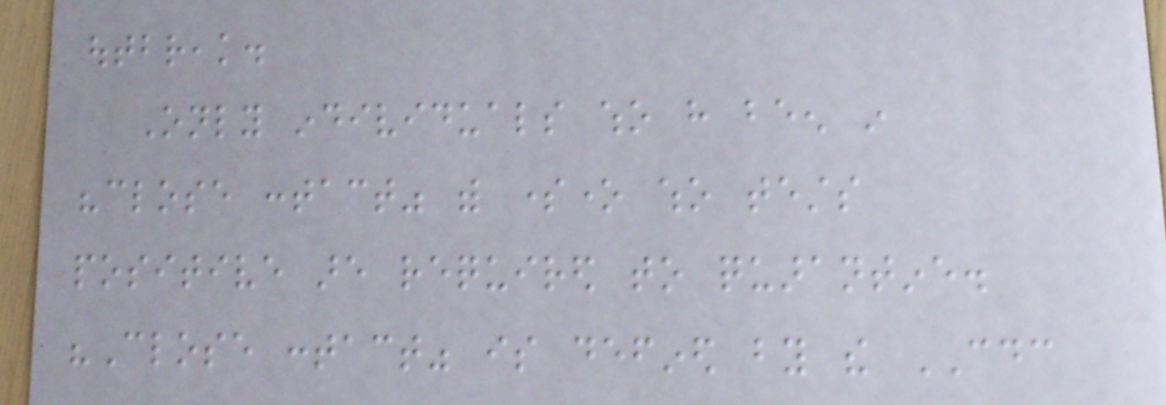outbreak.
Only individuals who have been in
"close contact" with someone who tests
positive are required to quarantine.
"Close contact" is defined by the CDC
